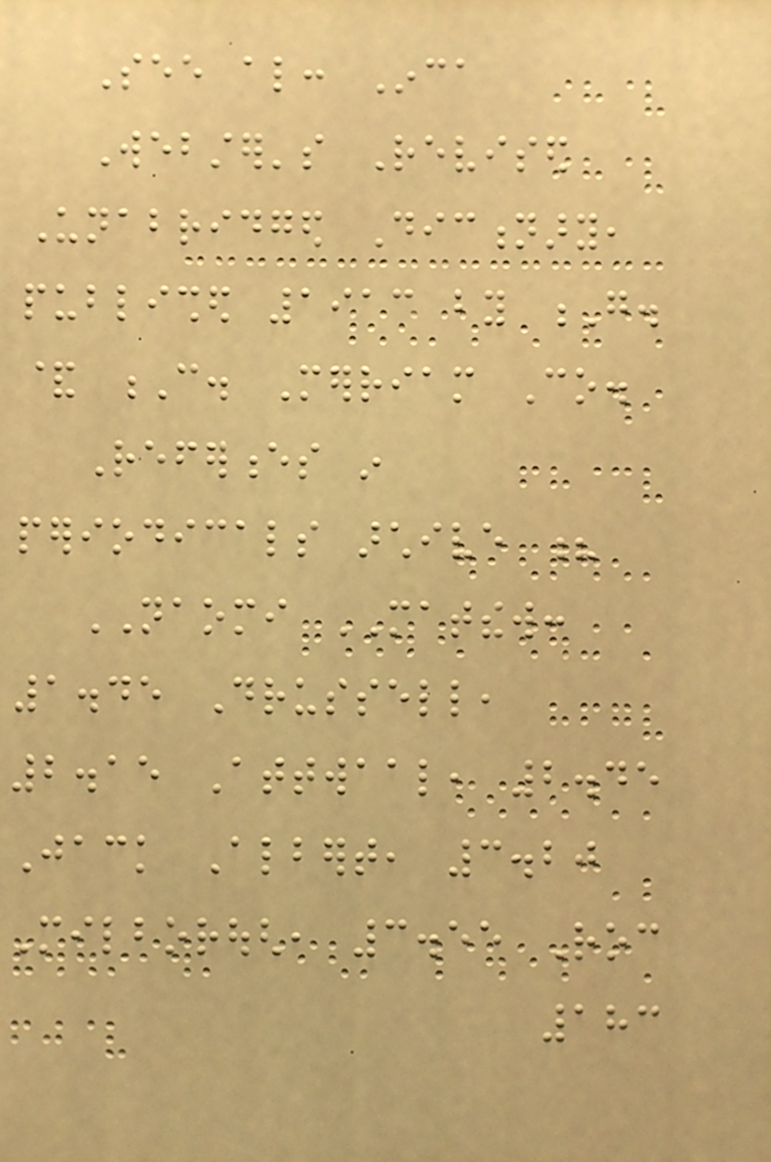See also: Inca
Webster's Revised
Unabridged Dictionary,
published 1913 by G.
& C. Merriam Co.
References in
periodicals archive ?
NAOMI MATTHEW:
1.45 Drussell,
2.15 Attwaal, 2.45
Jack Albert, 3.20
Milborough, 3.55 Roc
183
